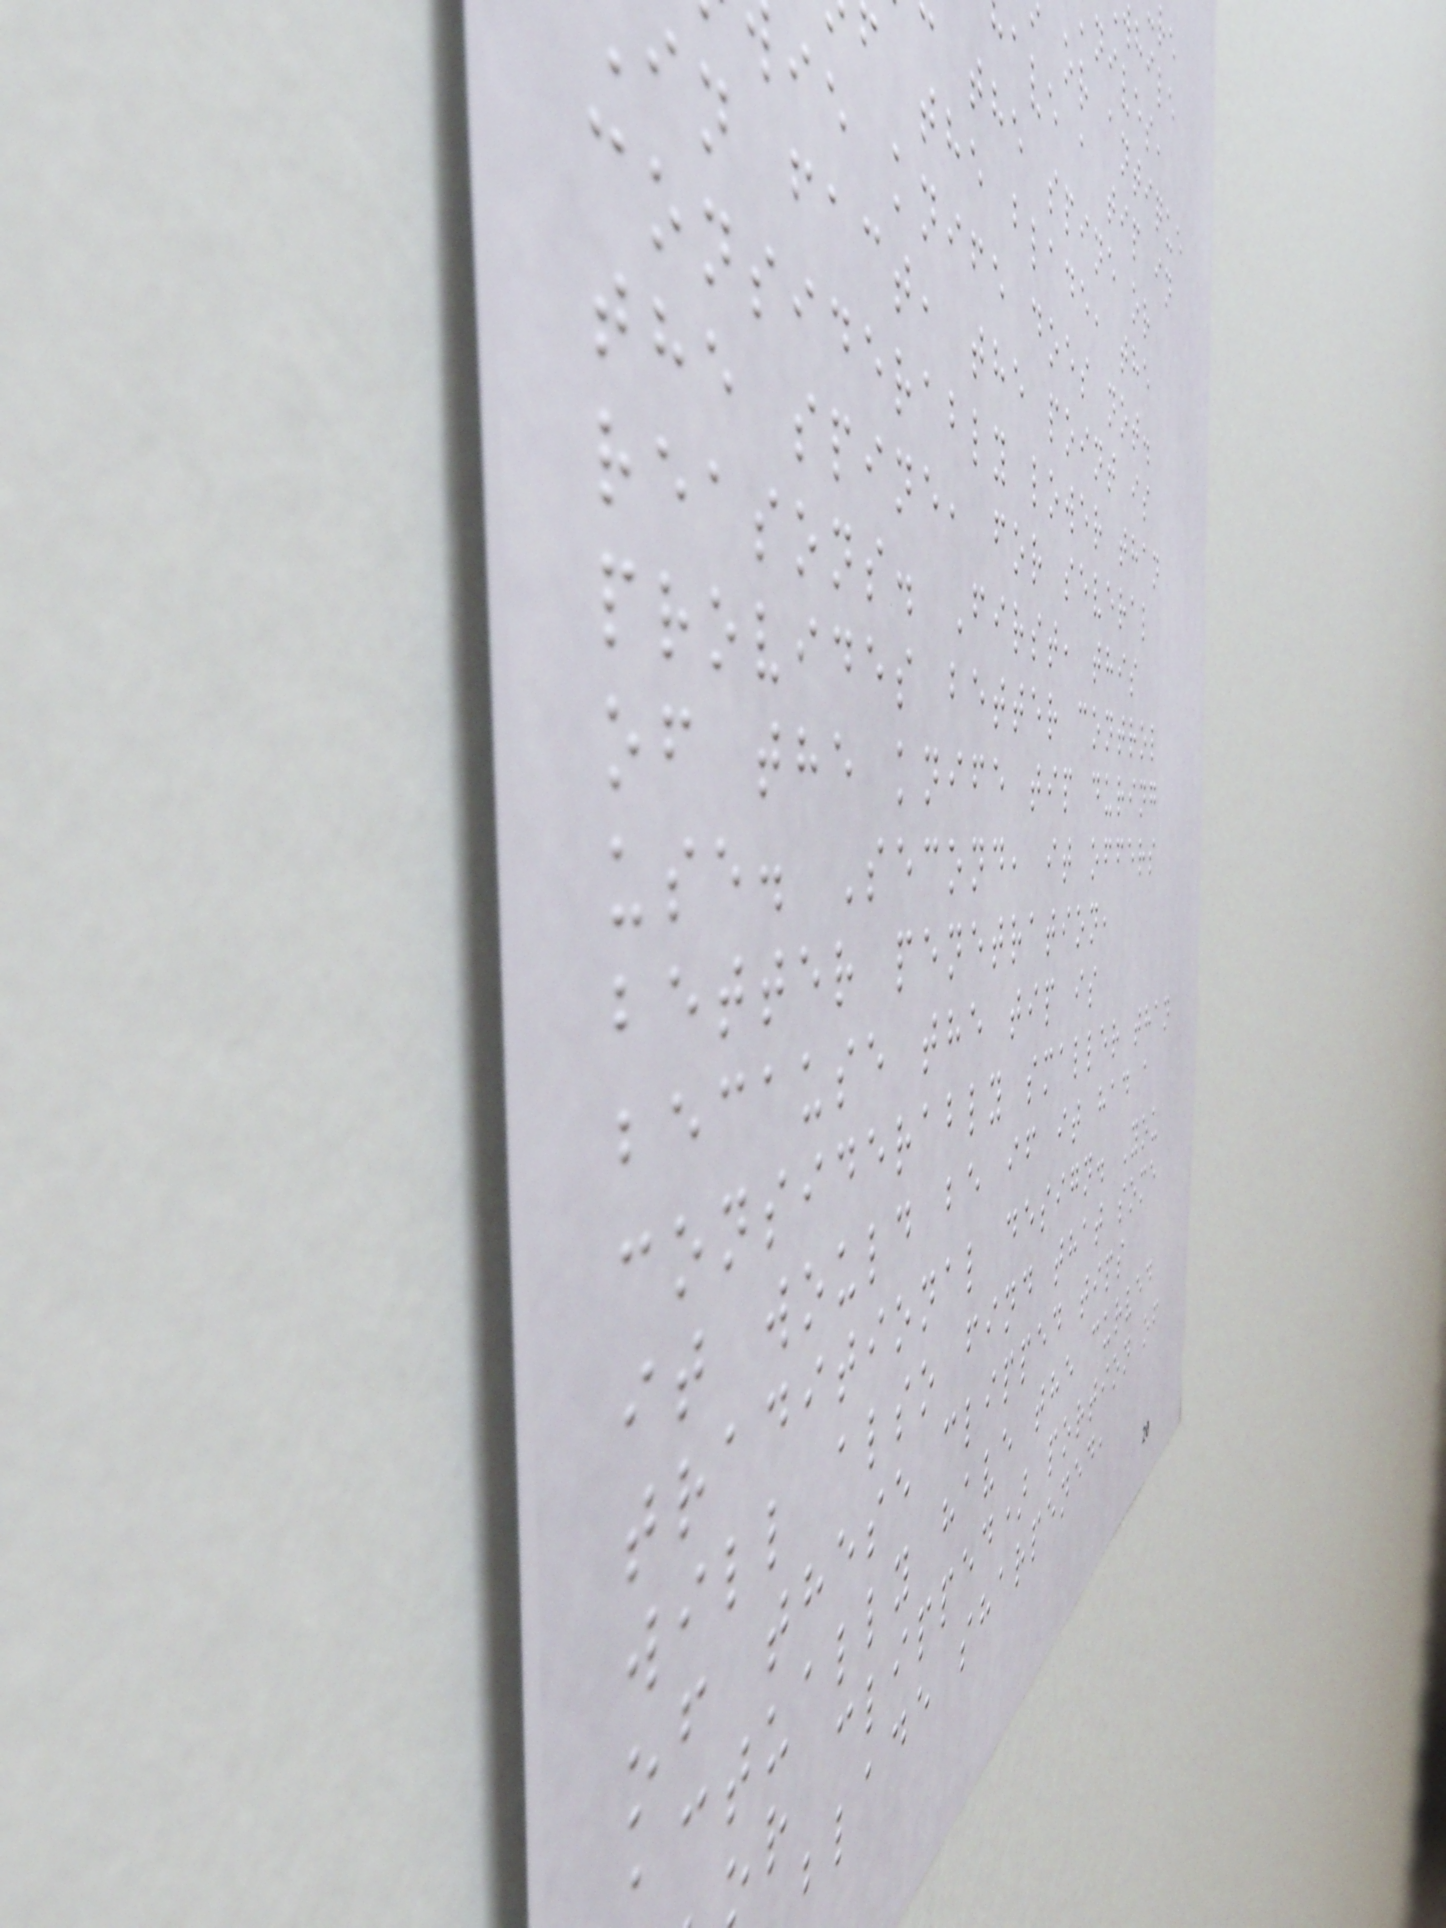nives,
or antique
ave a tip in
the spine or
f the blade, the
ie knife does not.
in fact, the point is
considerably lower than
the spine, for several
reasons. First, this
provides better control
of the knife tip during
use. Second, it offers
better penetration,
because the tip is
considerably smaller than
it would be if it had a
traditional design. You
will also find that some
of these clipped tips
ctually have the curved
r clipped) portion of
blade sharpened,
